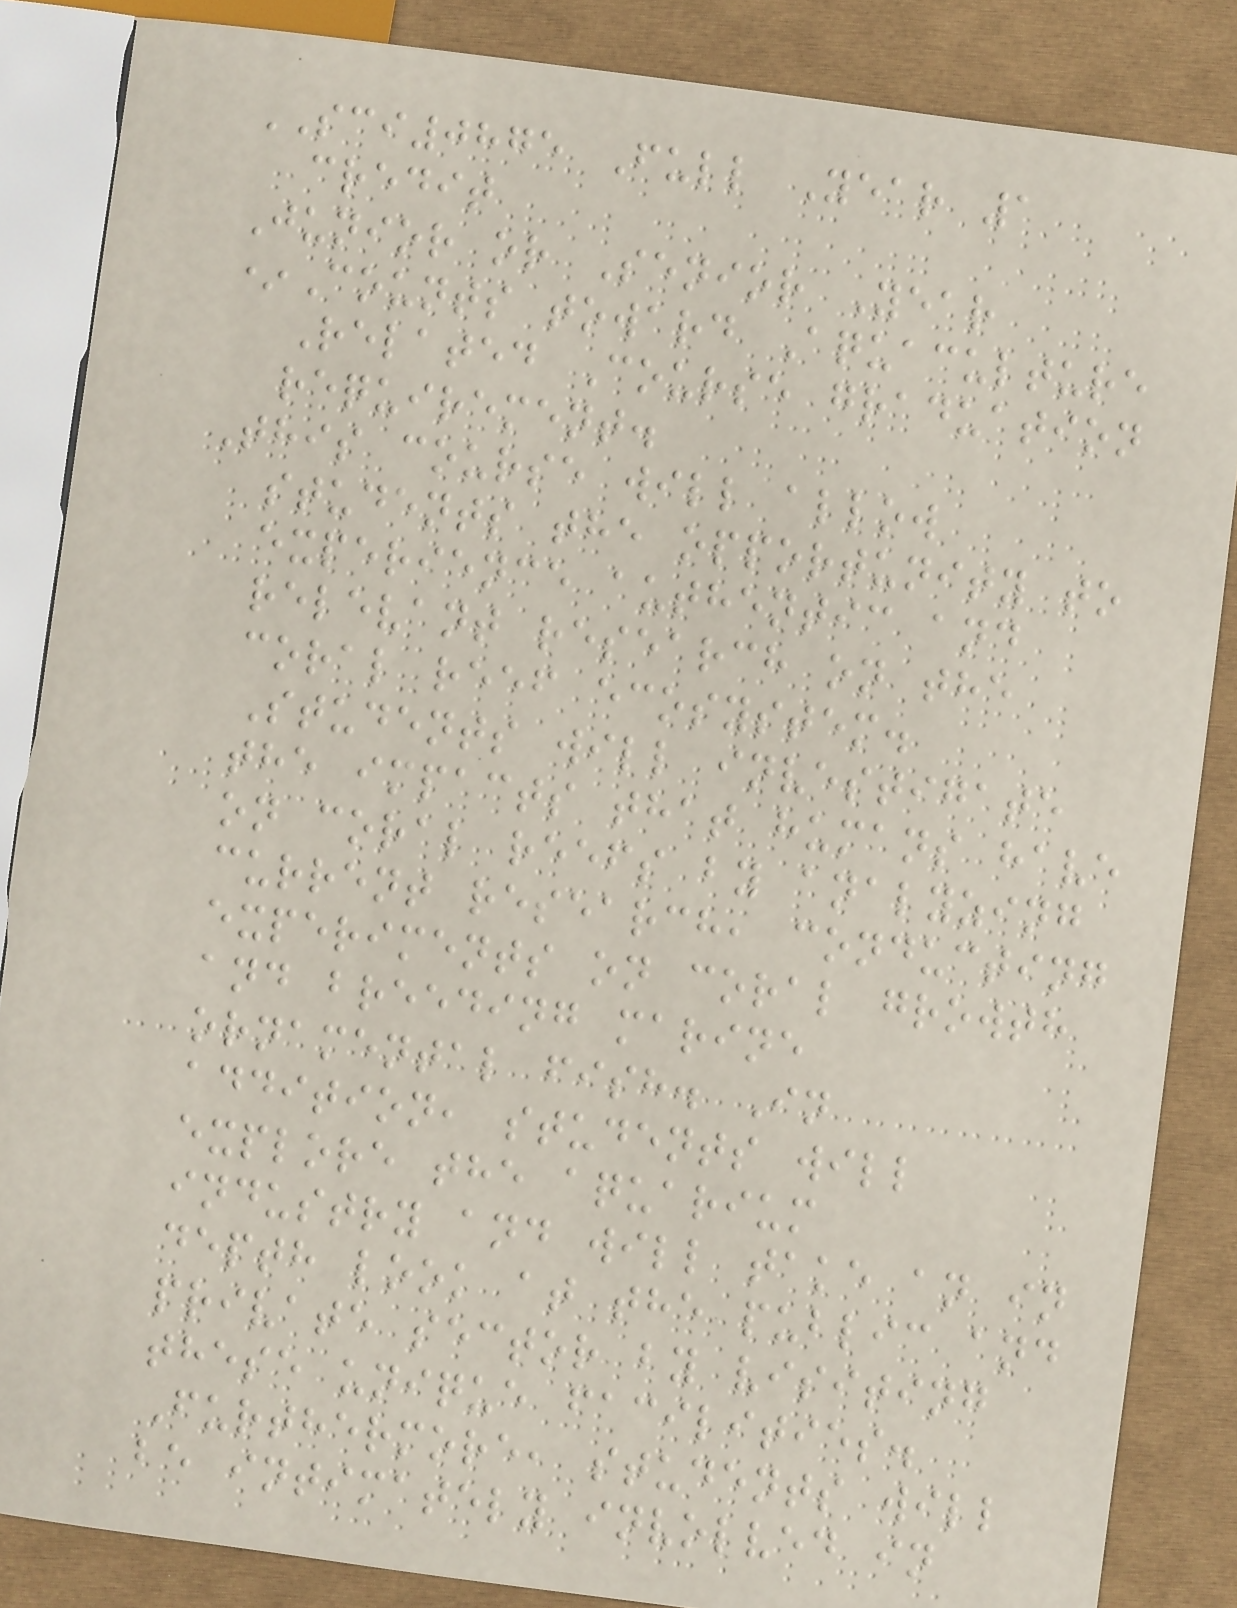SCI0875 Full Year 1
credit
Junior or Senior Year
*Counts toward Aquaculture
Related Course graduation
requirement.
This course will allow
students the opportunity to
experience authentic and
relevant research on the
coral reef ecosystem.
Students will investigate
the impacts that humans have
on coral reefs by analyzing
current research, conducting
experiments on coral growth
and breeding marine
ornamental fish. In
addition, students will
explore the aquarium
industry and will take an in
depth look at the public and
private sector by visiting
these unique facilities.
Furthermore, students will
be intimately involved in
